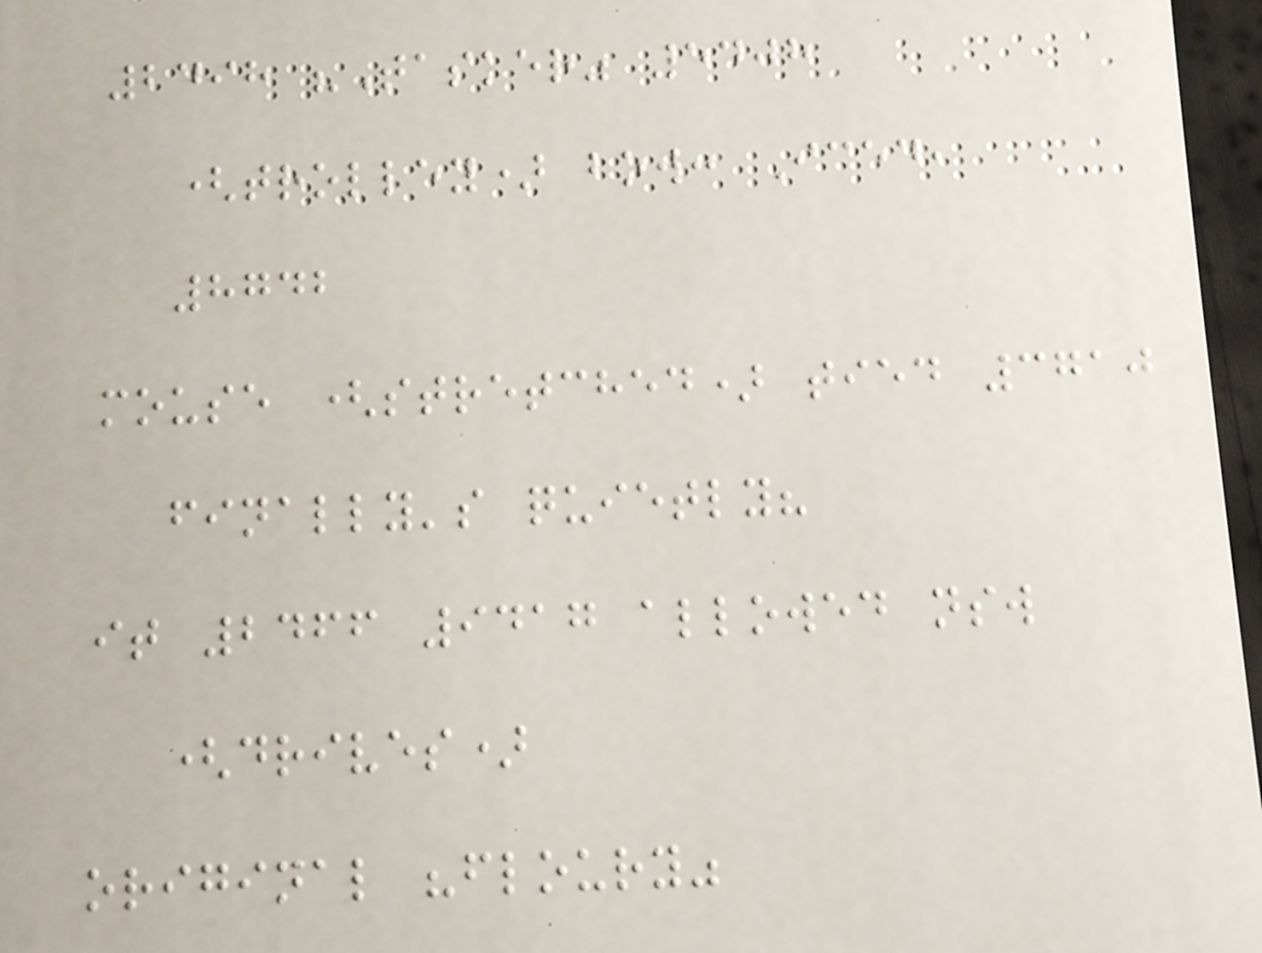2498 "Tasker" 5408
(trolley) bow: Iced,
8742
mouse (stretched) tied 3710
finally's quietly?
it 2466 9417 allowed nsw
(drives)
original "floury"
